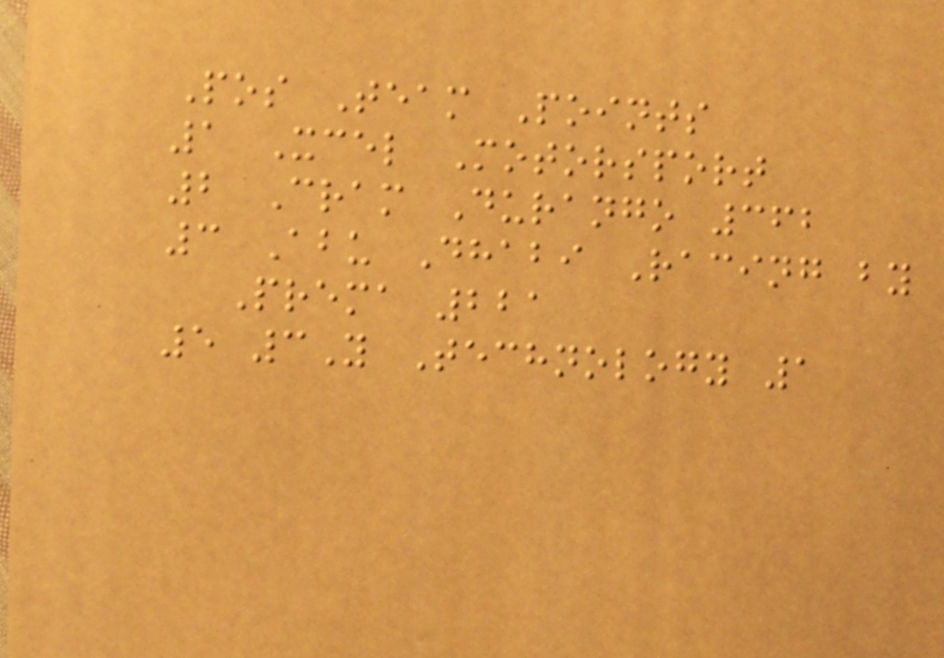Pos Team Points
1 Xcel Motorsport
2 Cram Durango 362
3 Abu Dhabi Racing by
Prema 221
5 3Y Technology 1
